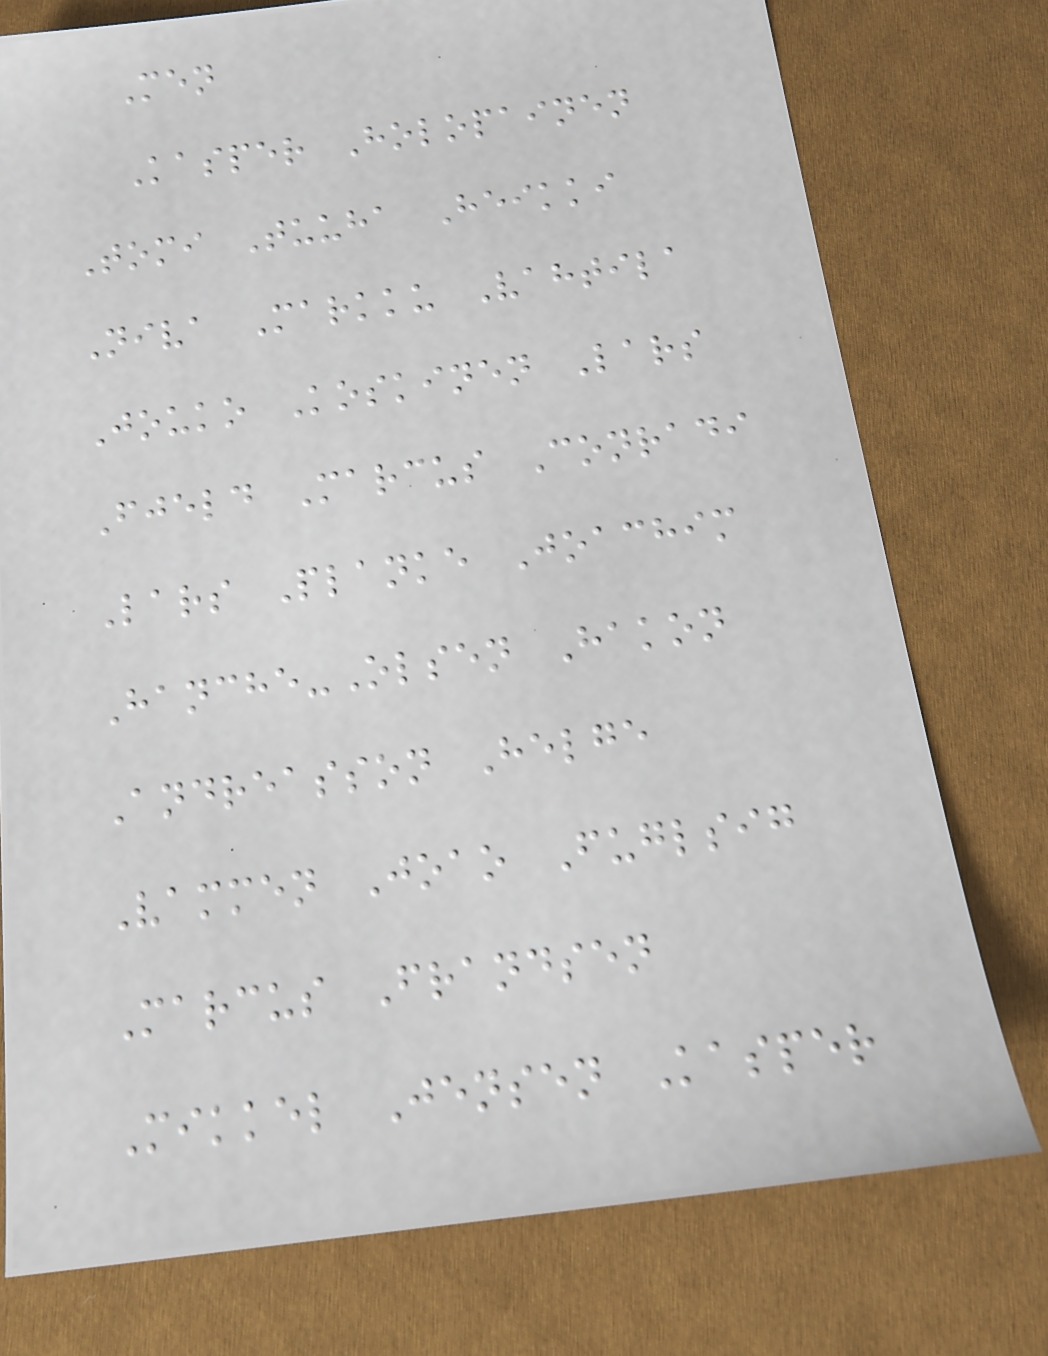Men
Kasper Holopainen
Tomi Tuuha Heikki
Niva Markku Vahtila
Jouko Koskinen Lars
Fjeld Marcus Conradi
Lars Planke Joachim
Hanche-Olsen Hakon
Andreasson Helge
Vammen Joao Fuglsig
Marcus Frandsen
Mikkel Jensen Kasper
